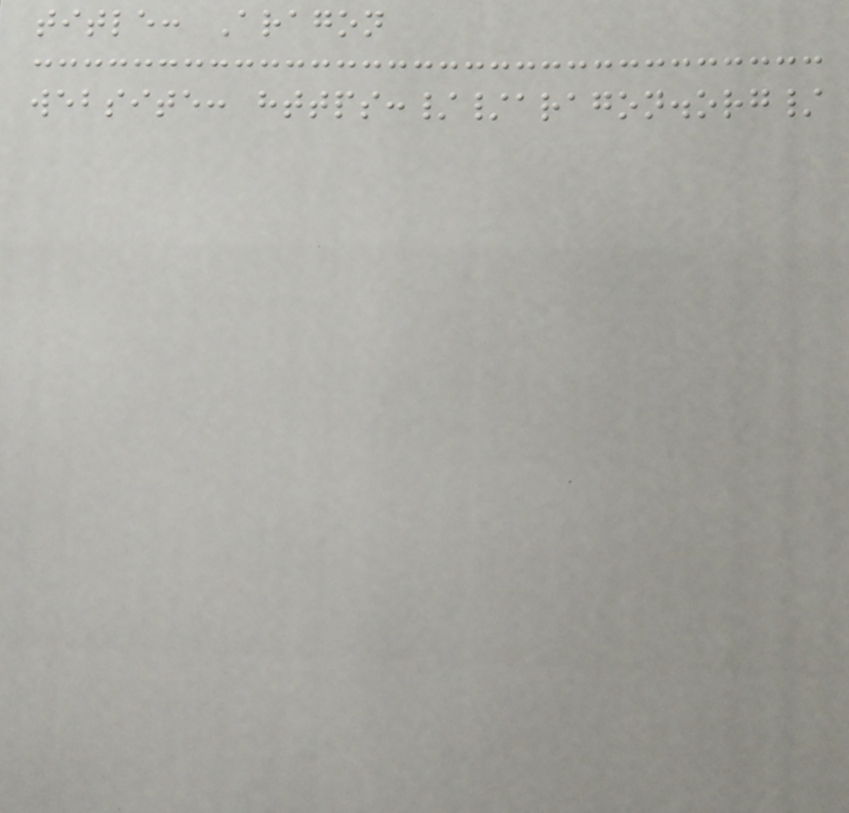title: Aragon
website: https://aragon.org/
